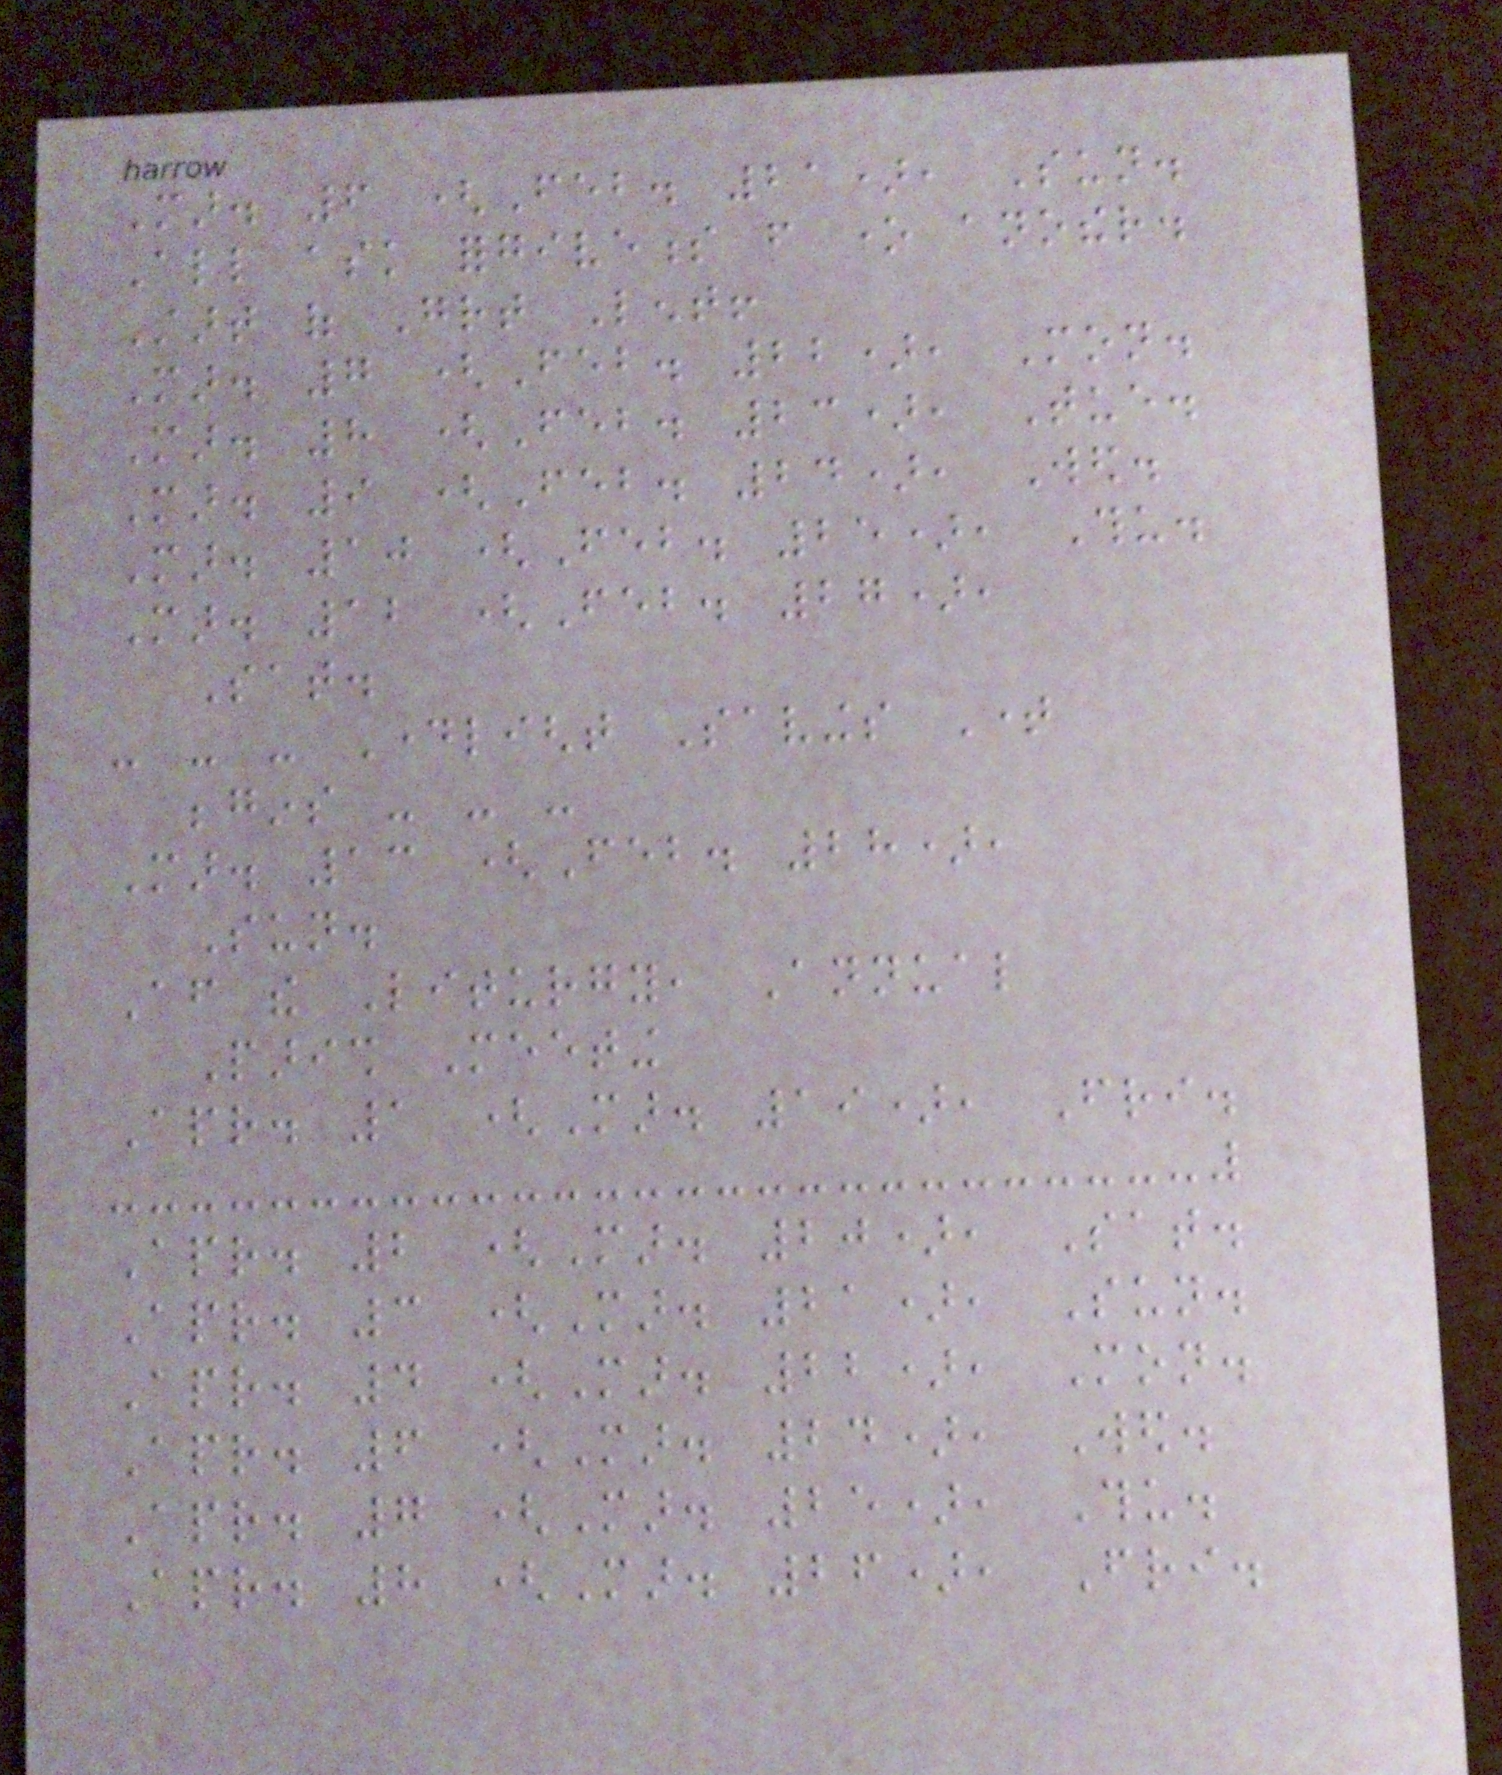Mar. 6 (Feb. 21), Sun.
All ask forgiveness from one another.
Start of Great Lent!
Mar. 7 (Feb. 22), Mon.
Mar. 8 (Feb. 23), Tue.
Mar. 9 (Feb. 24), Wed.
Mar. 10 (Feb. 25), Thu.
Mar. 12 (Feb. 27),
Sat.
- - - Daylight Savings Time
begins - - -
Mar. 13 (Feb. 28),
Sun.
After the Liturgy, Annual
Parish Meeting
Apr. 1 (Mar. 19), Fri.
Apr. 2 (Mar. 20), Sat.
Apr. 3 (Mar. 21), Sun.
Apr. 4 (Mar. 22), Mon.
Apr. 6 (Mar. 24), Wed.
Apr. 7 (Mar. 25), Thu.
Apr. 8 (Mar. 26), Fri.
